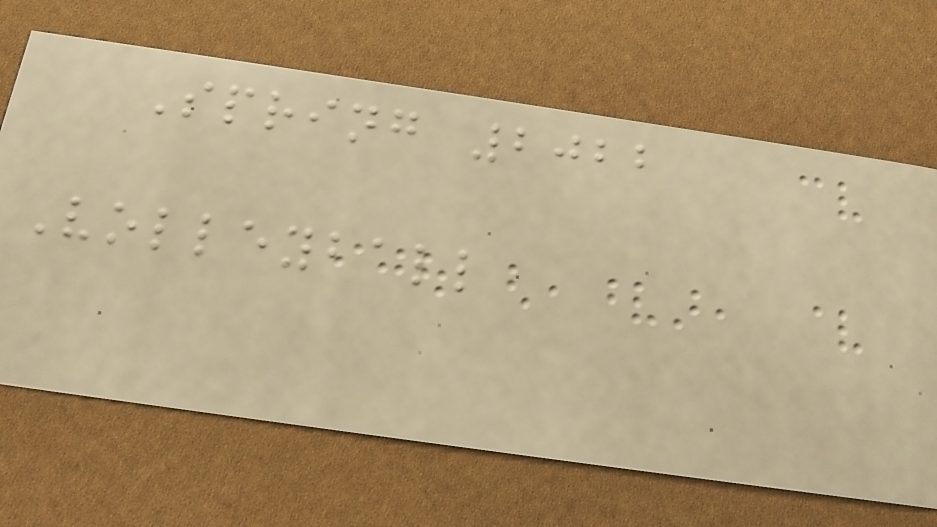Spring 2022
Volleyball
